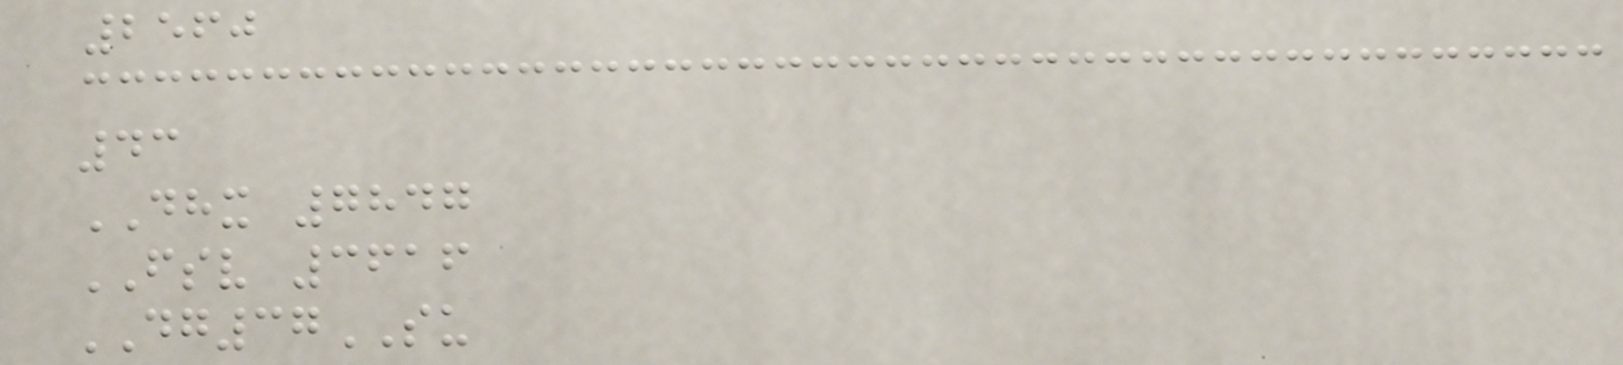2560
43
DHX 7847
FSV 3616
DG37SU
